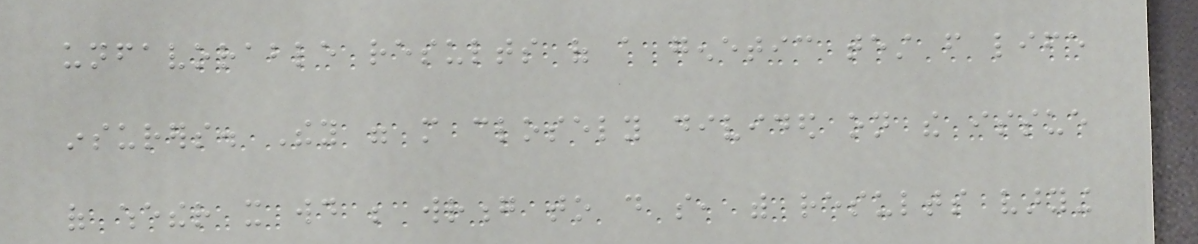unfavorable results of a genetic test from life
insurers. They were more closely divided on the issue
of whether it would be wrong to do so, with results varying
